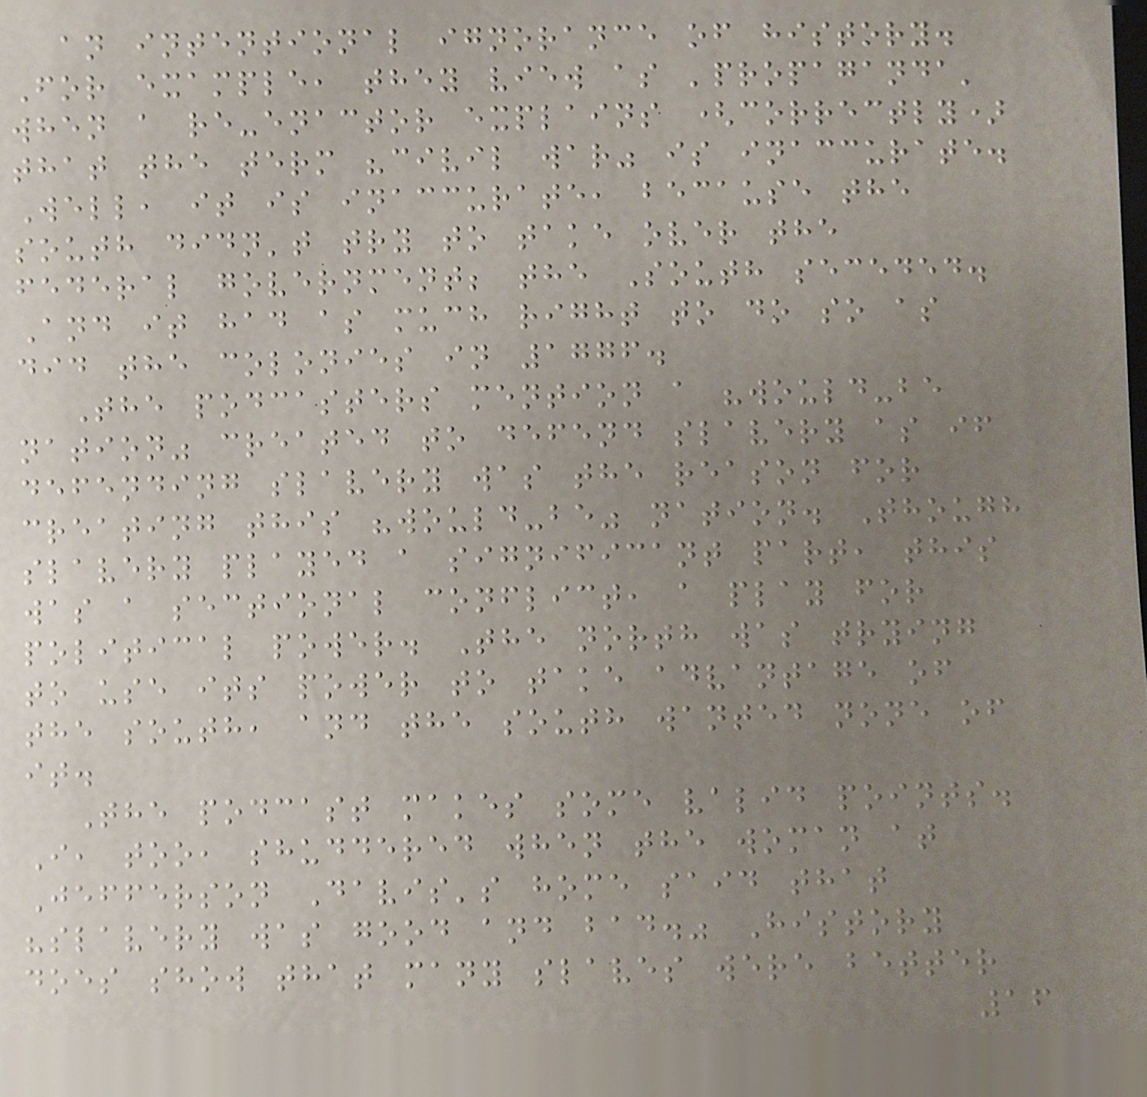an intentional ignorance of history.
For example, they view as 'propaganda'
when a re-enactor explains (correctly)
that the term "civil war" is inaccurate.
Well, it is inaccurate, because the
south didn't try to take over the
federal government; the South seceded.
And it had as much right to do so as
did the colonies in 1776.
The podcasters mention a "would-be
nation" created to defend slavery as if
defending slavery was the reason for
creating this "would-be" nation. Though
slavery played a significant part, this
was a sectional conflict, a play for
political power. The north was trying
to use its power to take advantage of
the south, and the south wanted none of
it.
The podcast makes some valid points.
I, too, shuddered when the woman at
Jefferson Davis's home said that
"slavery was good and bad." History
does show that many slaves were better
16
